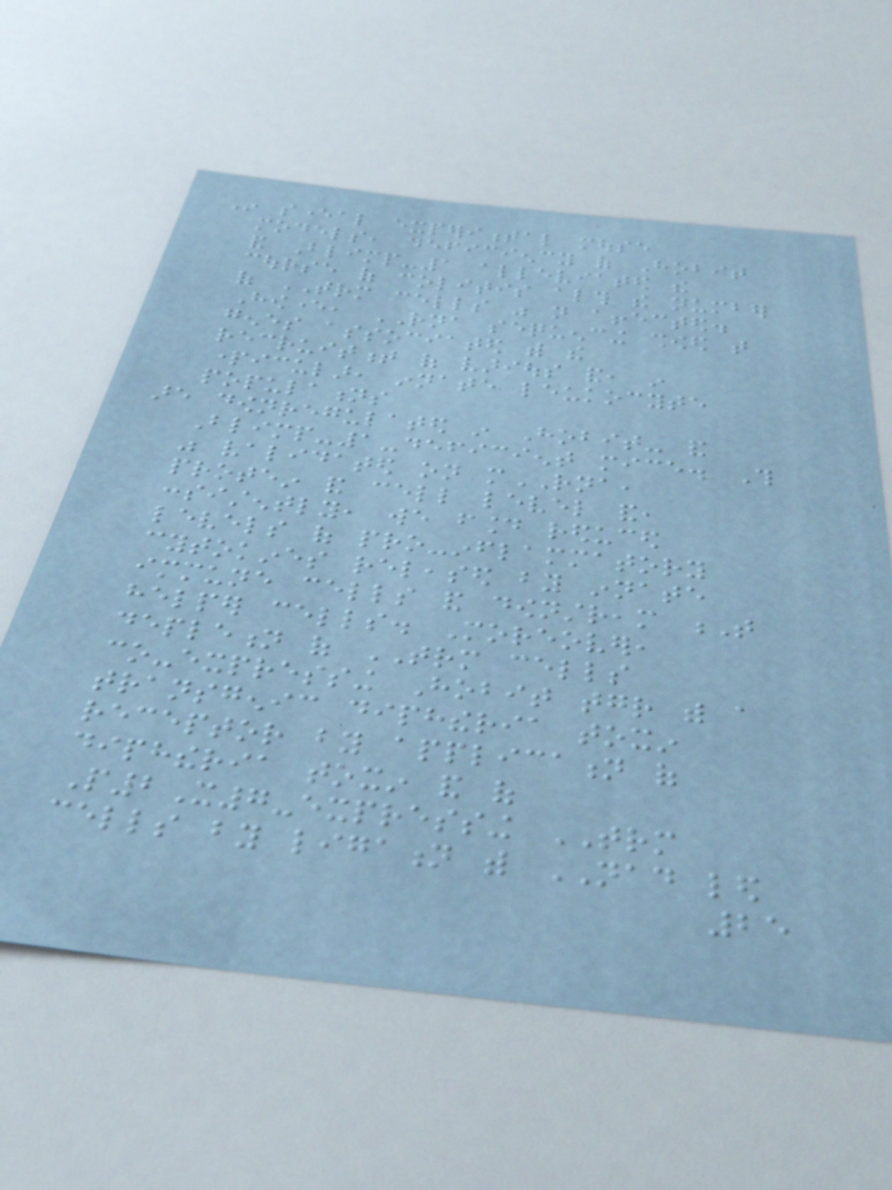In several experimental mouse
models, deficiency of Hobit
and Blimp-1 alleviated the
course of colitis although the number
of TRM cells was not affected.
However, RNA sequencing showed that
genes associated with the
recruitment of various and, in
particular, innate leukocyte
populations
are downregulated in Hobit- and
Blimp-1-deficient mice. This
was validated on mRNA,
protein and cell level and,
consistently, we found reduced
levels of pro-inflammatory
cytokines released by innate
immune cells and downstream T
helper cells. Moreover,
depletion of TRM cells
co-expressing Hobit together with a
transgenic diphtheria toxin
receptor by application of
diphtheria toxin and of
P2X7-expressing TRM
cells by ligation with NAD led
25
